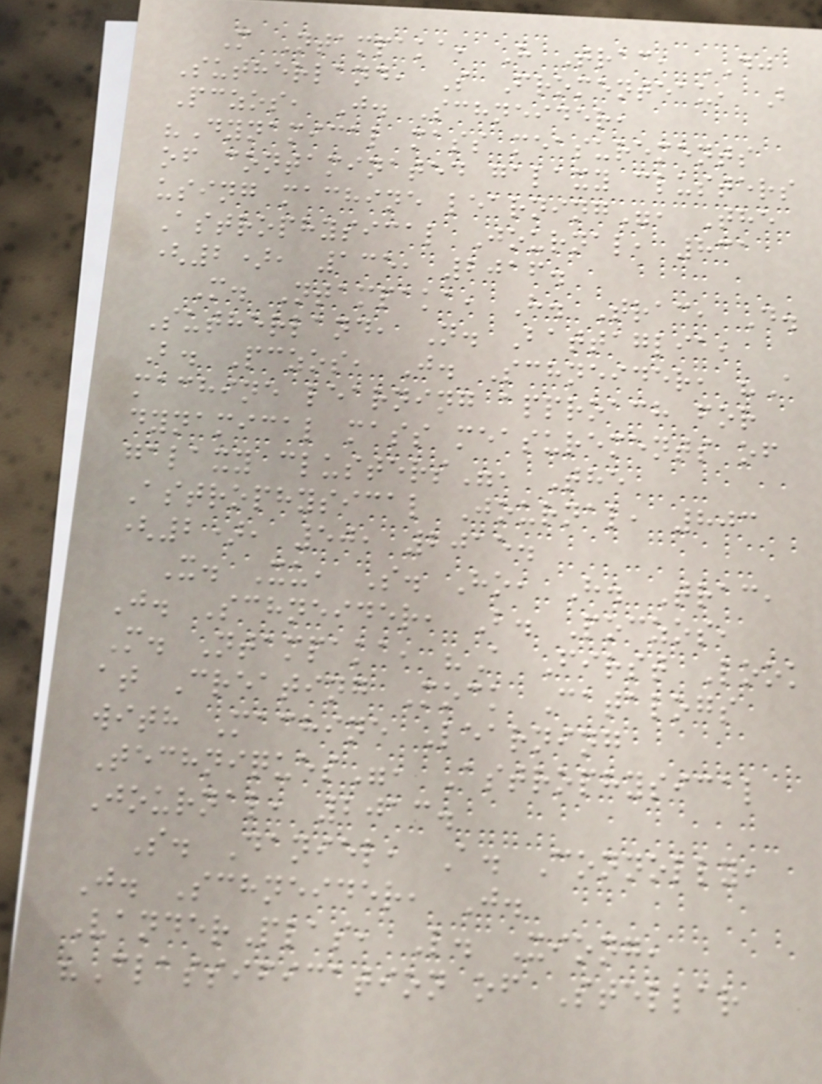M Ntampaka, H Trac, DJ
Sutherland, S Fromenteau, B
Pczos, J. Schneider,
"Dynamical mass measurements
of contaminated galaxy clusters
using machine learning", The
Astrophysical Journal, 831
(2), 135, 2016.
M. Ntampaka, H. Trac, D.
Sutherland, N. Battaglia,
B. Pczos, J. Schneider, "A
machine learning approach for
dynamical mass measurements of
galaxy clusters", The
Astrophysical Journal, 803
(2), 50, 2015.
X. Xu, S. Ho, H. Trac,
J. Schneider, B. Poczos,
M. Ntampaka, "A First Look
at Creating Mock Catalogs
with Machine Learning
Techniques", Astrophysical
Journal, 2013.
S. Daniel, A. Connolly,
J. Schneider, J.
VanderPlas, L. Xiong,
"Classification of Stellar
